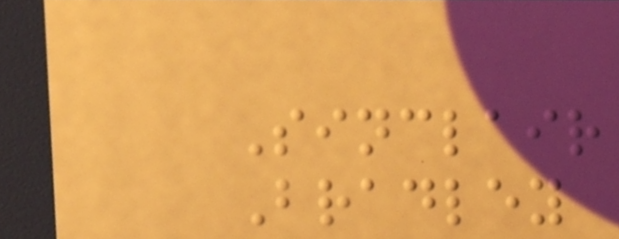Sinclair
Bradley
